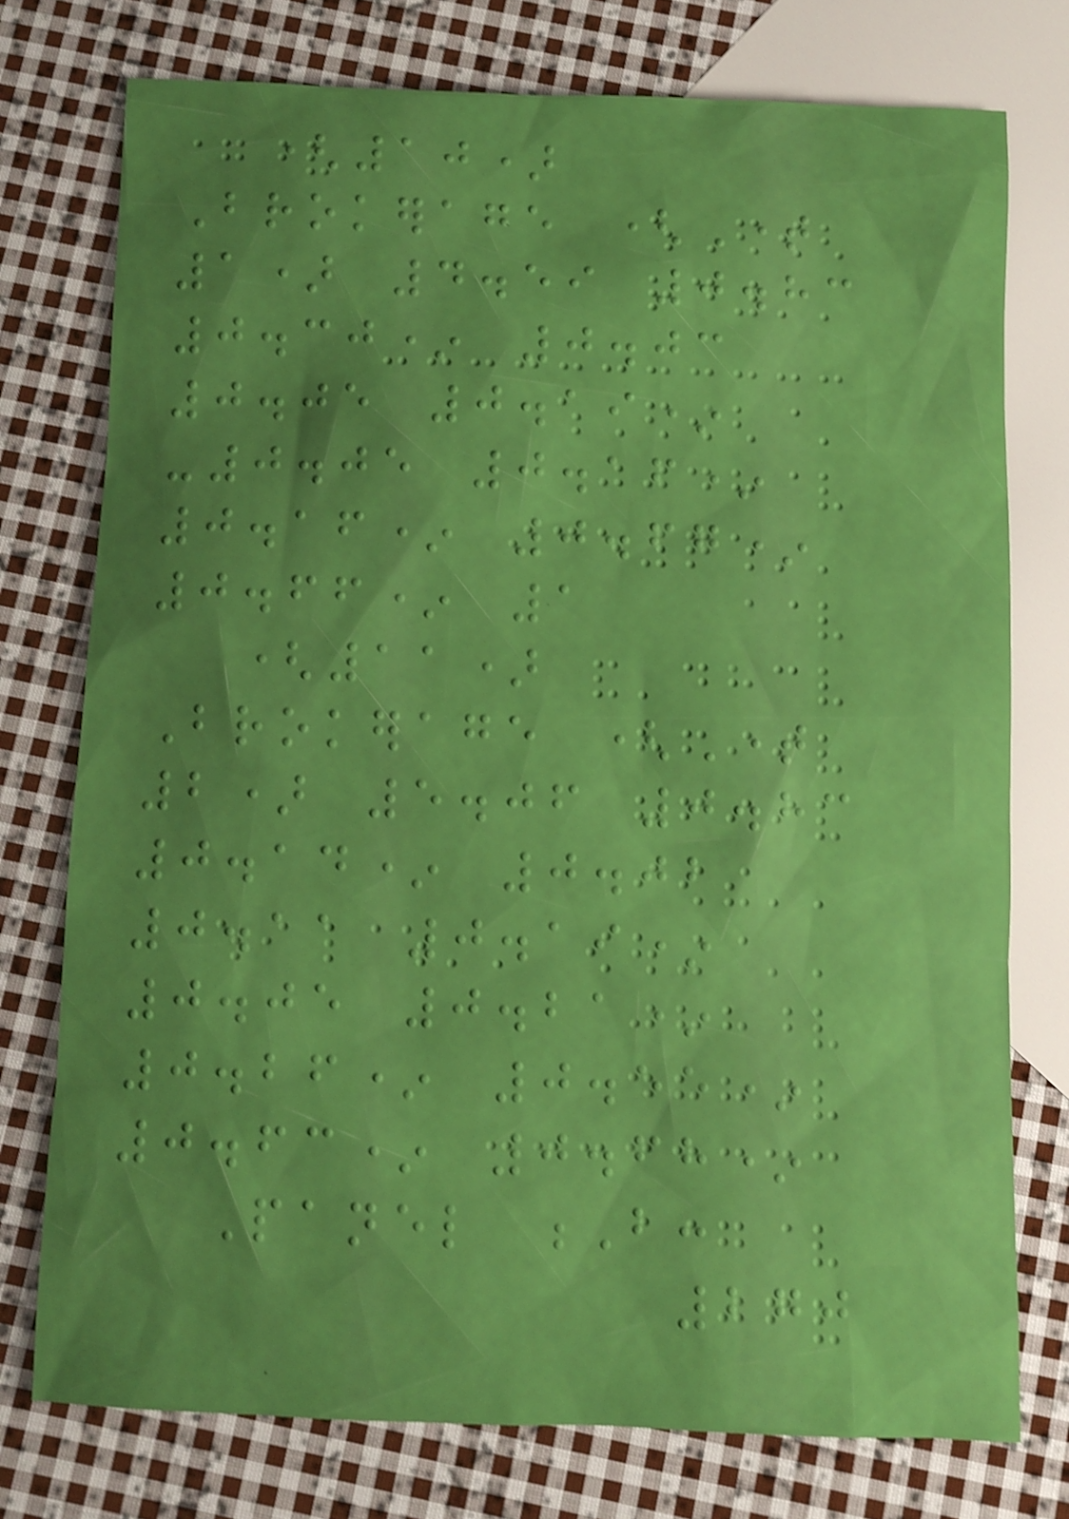(10)
Brokerage (Time
1) 4.59 0.83
0.30* 0.03
0.05 0.19*
-0.05 0.16*
0.16* 0.67*
0.66* 1
(11)
Brokerage (Time
2) 5.06 0.83
0.14* 0.02
0.11 0.19*
0.05 0.21*
0.26* 0.55*
0.63* 0.68*
Panel B:
270
